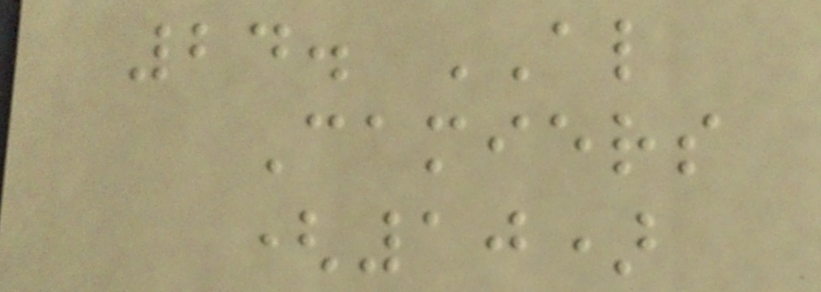24. AL
Camiers
(10)
